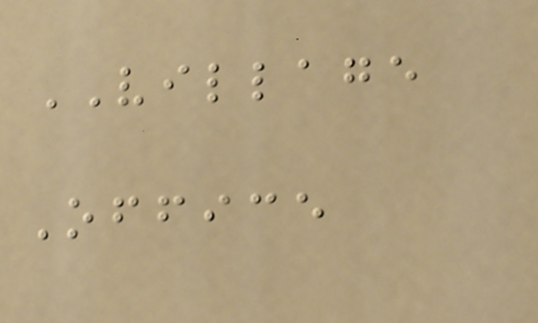VILLAGE
Office
